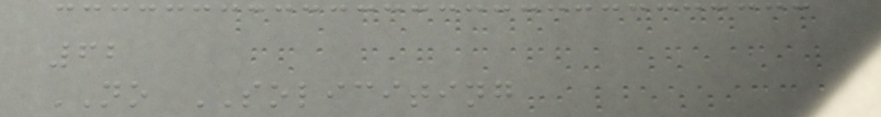62
NO SOLICITING
